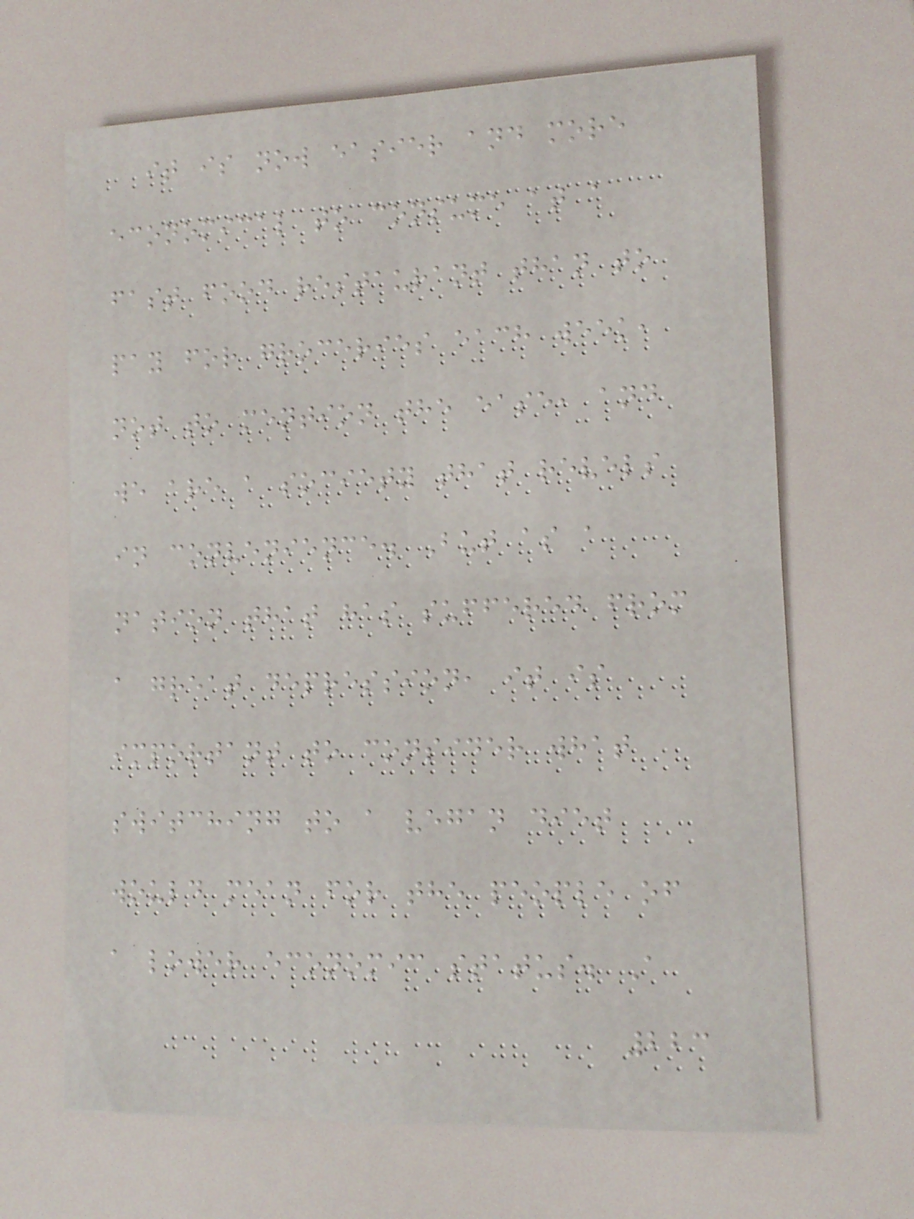it is now easier and more
economical to consume at a
fast food restaurant than to
pay for groceries each week,
not to mention the ease, and
we are a society that revels
in convenience. But as a
nation that has suffered from
a great depression, it is
important to consider what
switching to a vegan diet
would mean for the people of
a lower economic status. A
223
